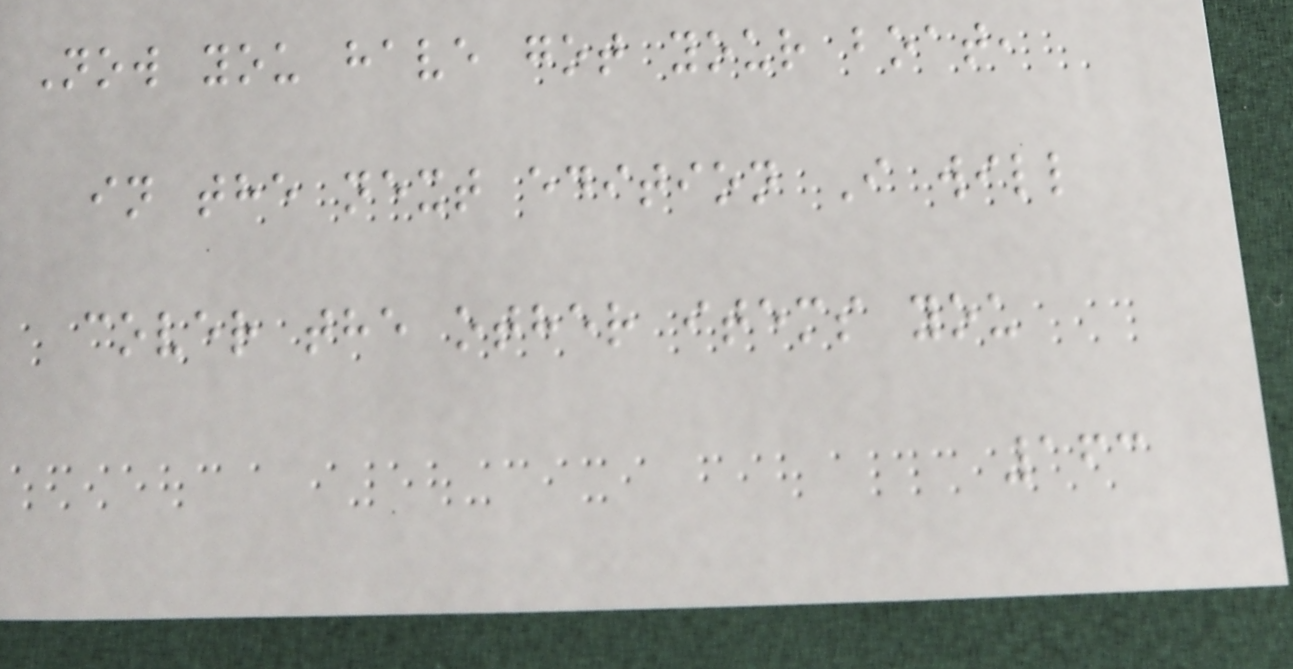Now you have got your boat,
in the next edition I will
cover the other items you
163
